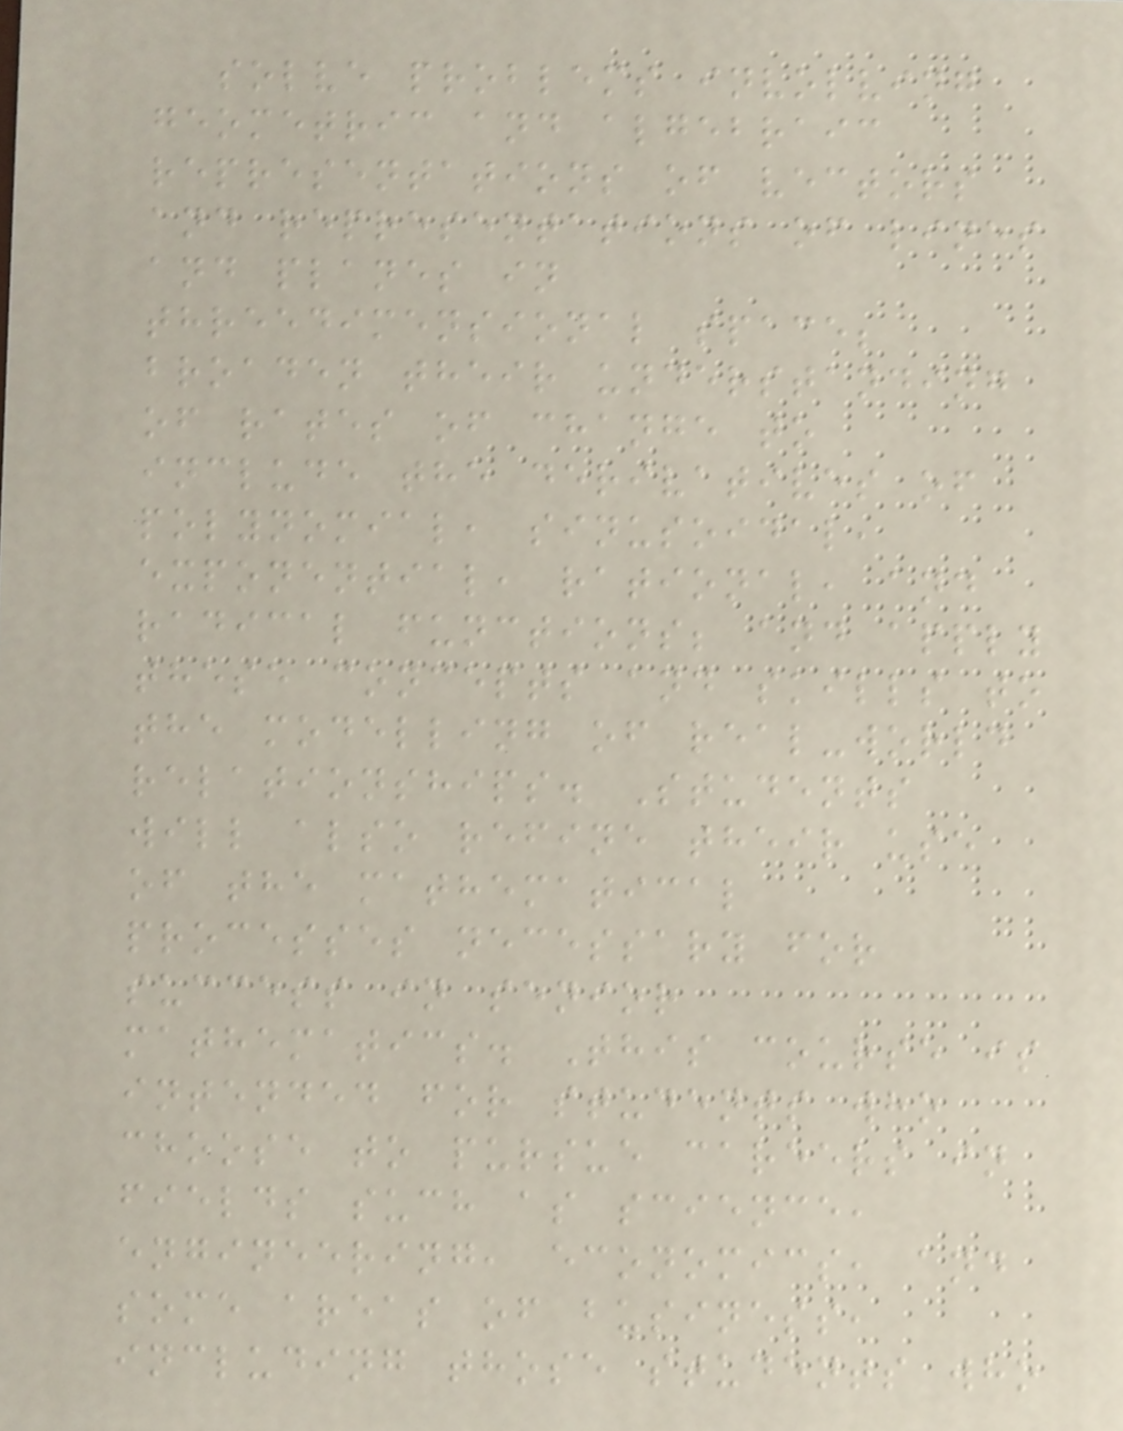solve problems involving
geometric and algebraic
representations of vectors
and representations of lines
and planes in
threedimensional space;
broaden their understanding
of rates of change to
include the derivatives of
polynomial, sinusoidal,
exponential, rational, and
radical functions; and apply
these concepts and skills to
the modelling of real-world
relationships. Students
will also refine their use
of the mathematical
processes necessary for
success in senior
mathematics. This course is
intended for students who
choose to pursue careers in
fields such as science,
engineering, economics, and
some areas of business,
including those students who
